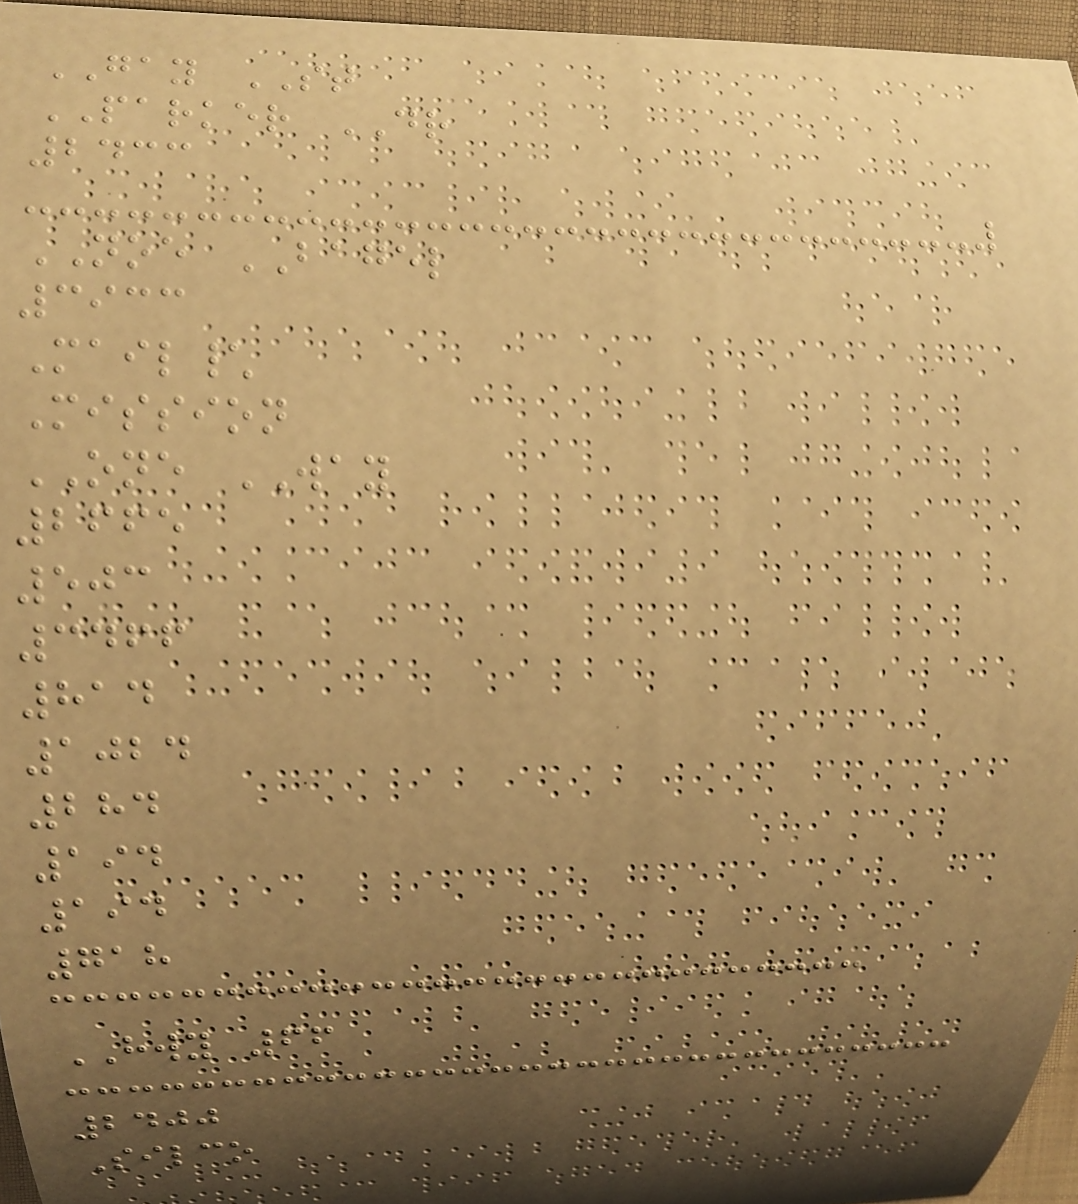GAY ST
PARKER DR
2433
NOE BAGEL
3933
Mail\
Mission
ONE WAY
2665
503
3466
814
1024
284
194
194
718
HWY 66
2400
Silco
